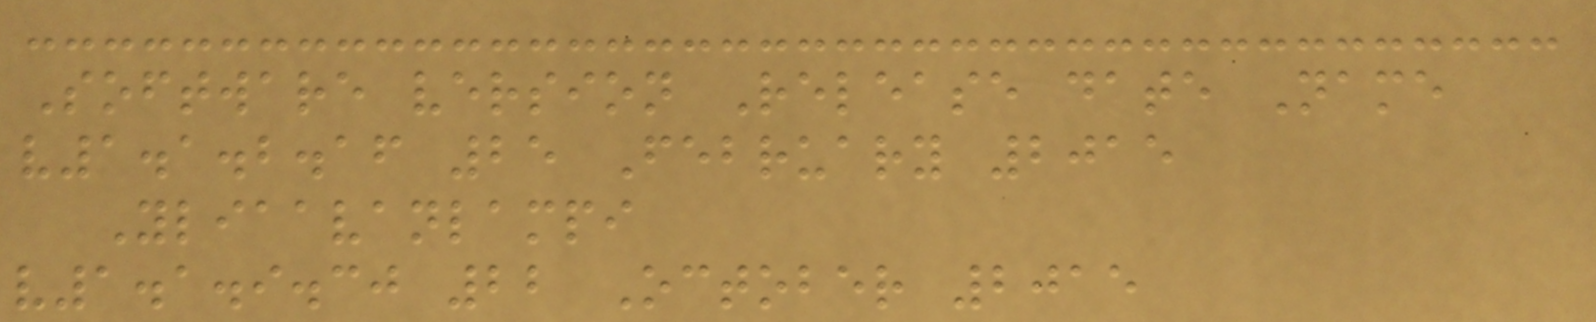Software version Release date Name
v1.1.2.16 25 February 2015
Yliaavanlampi
v1.1.9.30 22 October 2015
